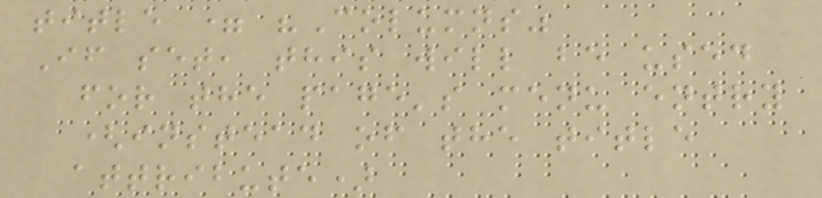title = "Columns"
If set, this will be used
for the page's menu entry
(instead of the title
attribute)
